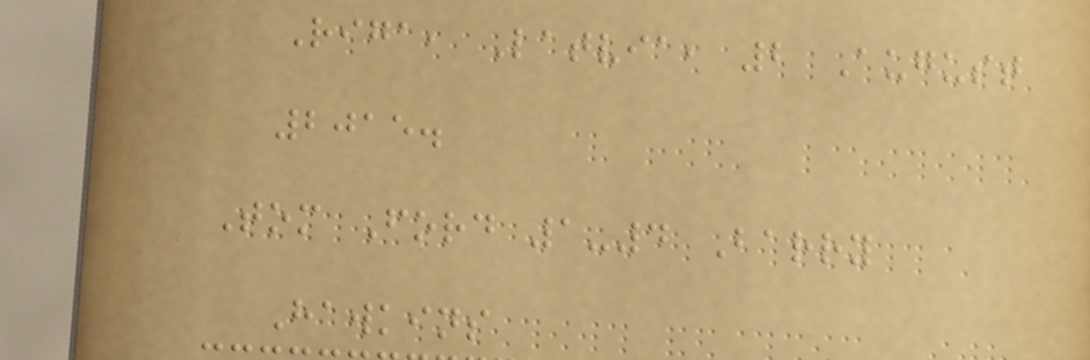Riga, Latvia, 2 August
2015.
Tom Ford 1-4 Barry
Hawkins
